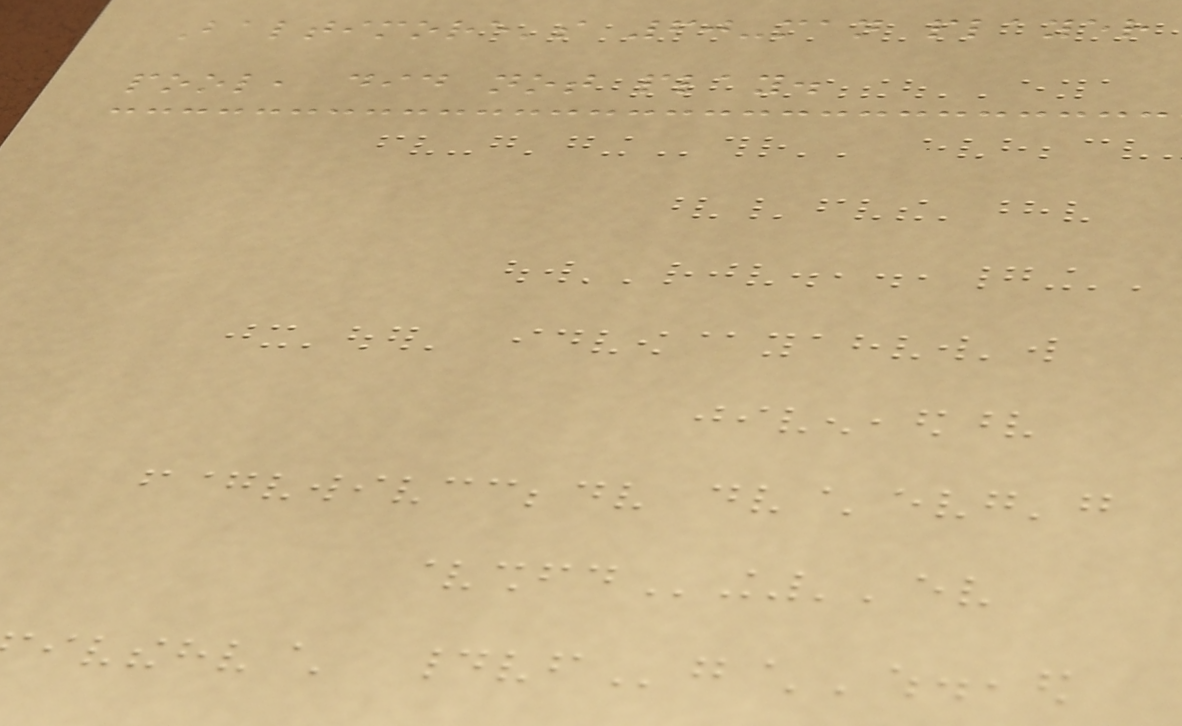Baltimore's 60-man player
pool, did not play.
